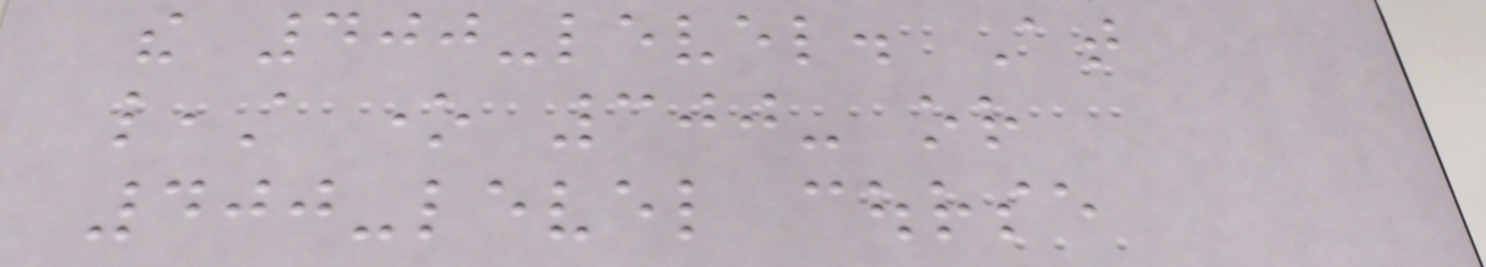the 400-level. At
least one 300- or
400-level course
